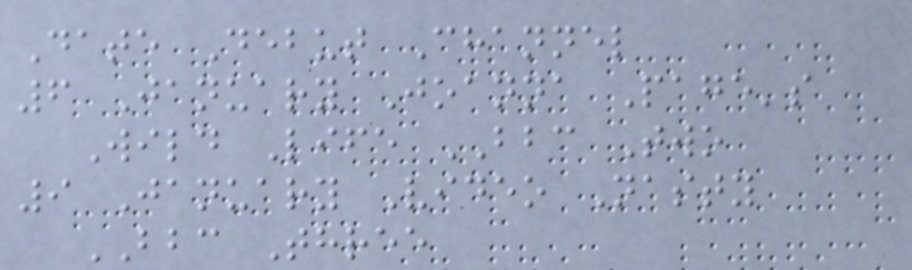Date Debut Channel
6 January Joanna Page's
Wild Life BBC Two
9 January Video Nasty
BBC Three
